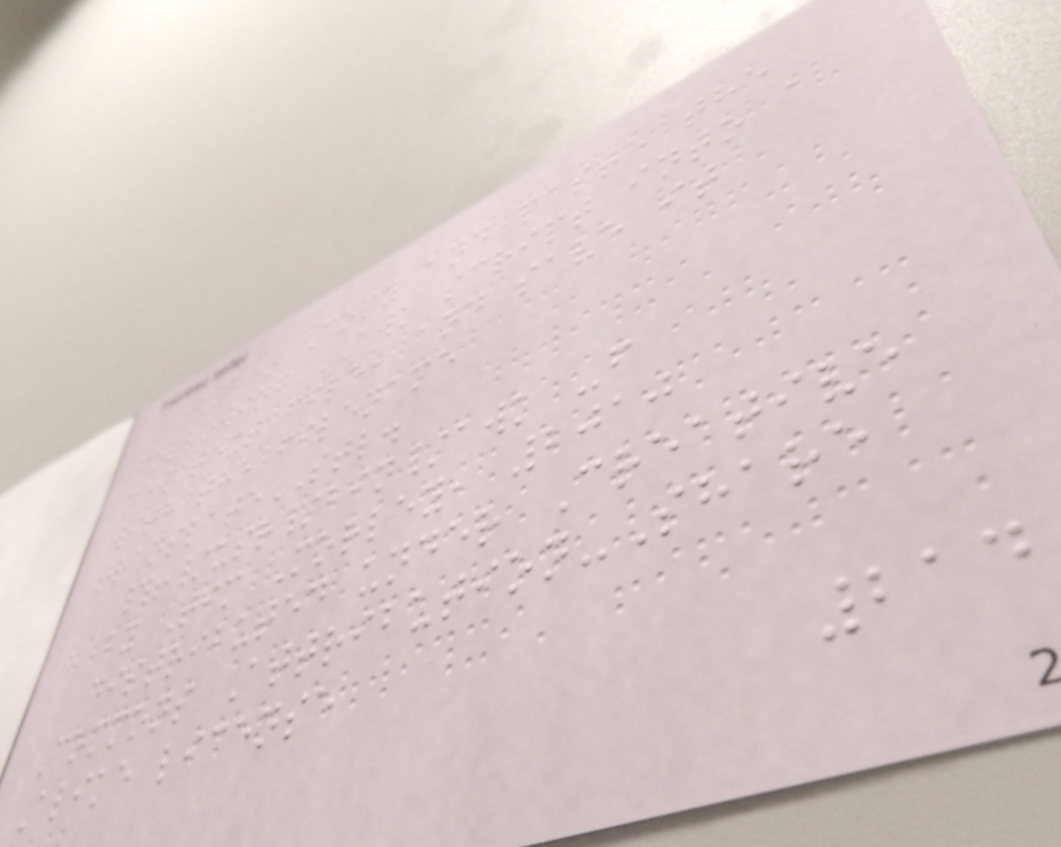(2) Copy and paste the
following AWK script into a
new text file, and save it
with the filename
translateSTL.
#!/usr/bin/awk -f
by Tim Morley, 2010
distributed under Creative
Commons Attribution-Share
Alike license
214
